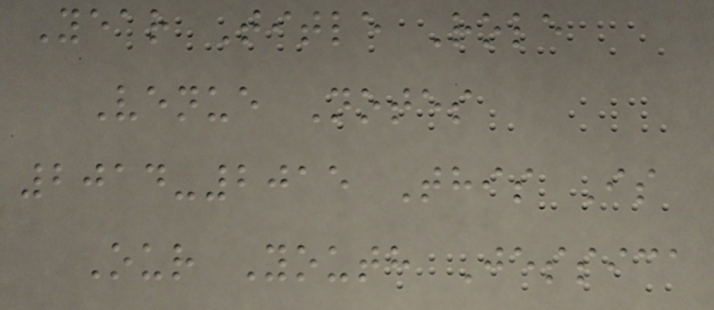Year Title Role
Venue Notes
2014-2015 This Is
Our Youth Jessica
